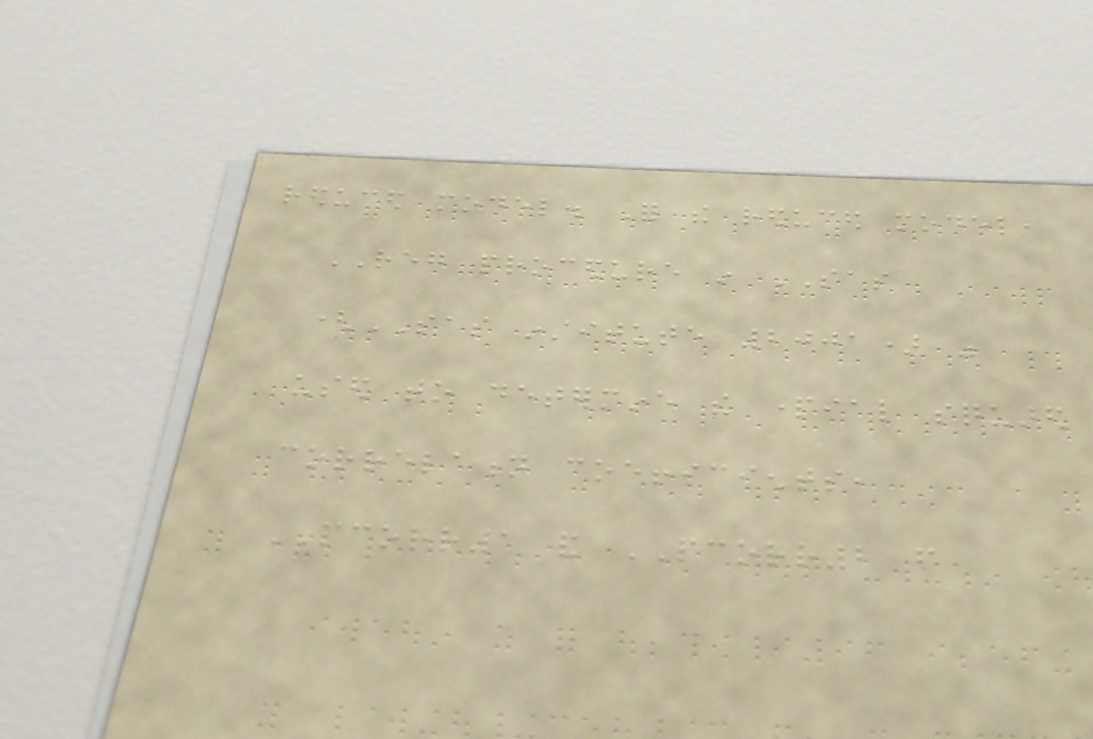reduced model. For the reduced model,
REG procedure in SAS
(SAS institute 2001) was
used to determine the partial squared
correlation coefficients,
PCORR1 and PCORR2 from
